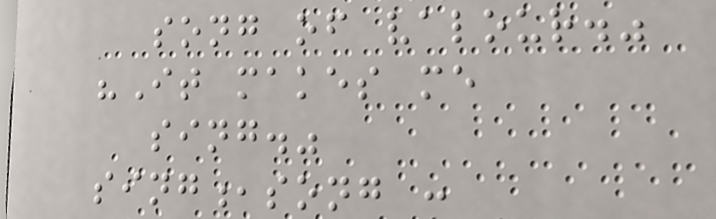song of valour."
"It makes me
sing."
sing,song :
